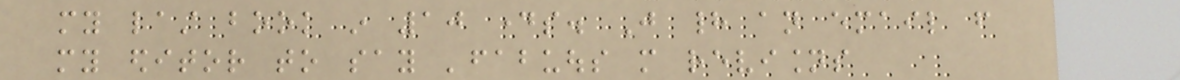my last book in 10 days. Just had an email from
my editor to say 'fabuous more revisions
